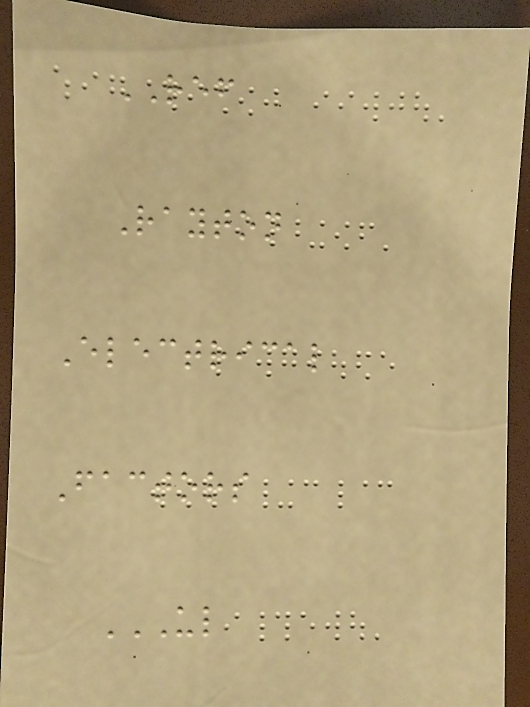REF
Rayton
Electrical
Factors
UL
